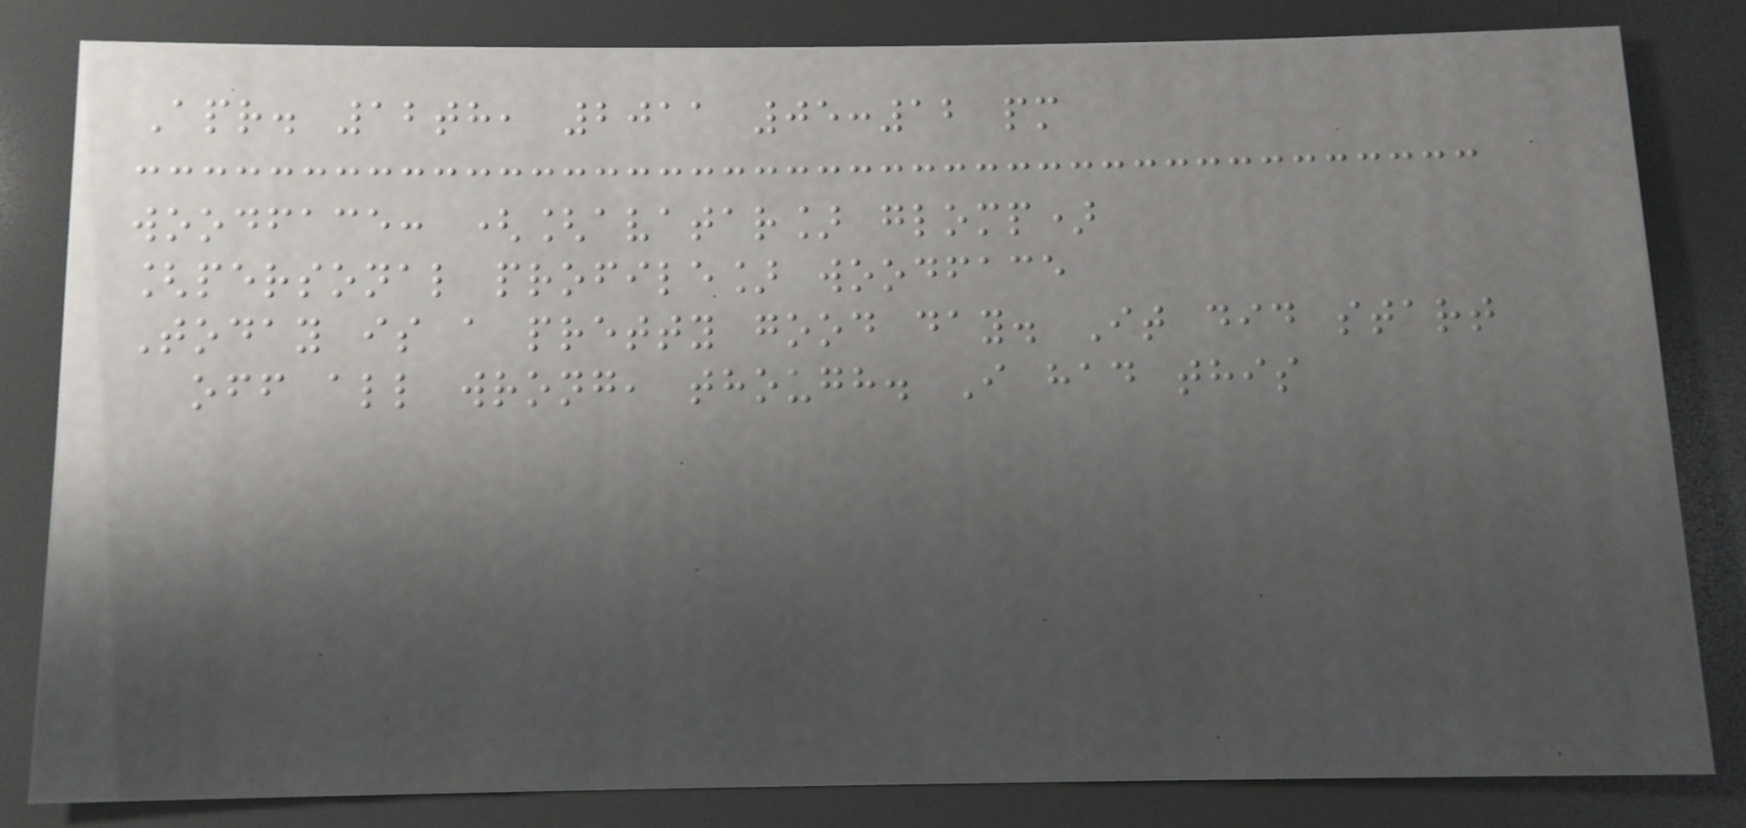Apr. 12th, 2011 05:12 pm
woodface: ([avatar] glomp)
[personal profile] woodface
Today is a pretty good day. It did start
off all wrong, though. I had this
